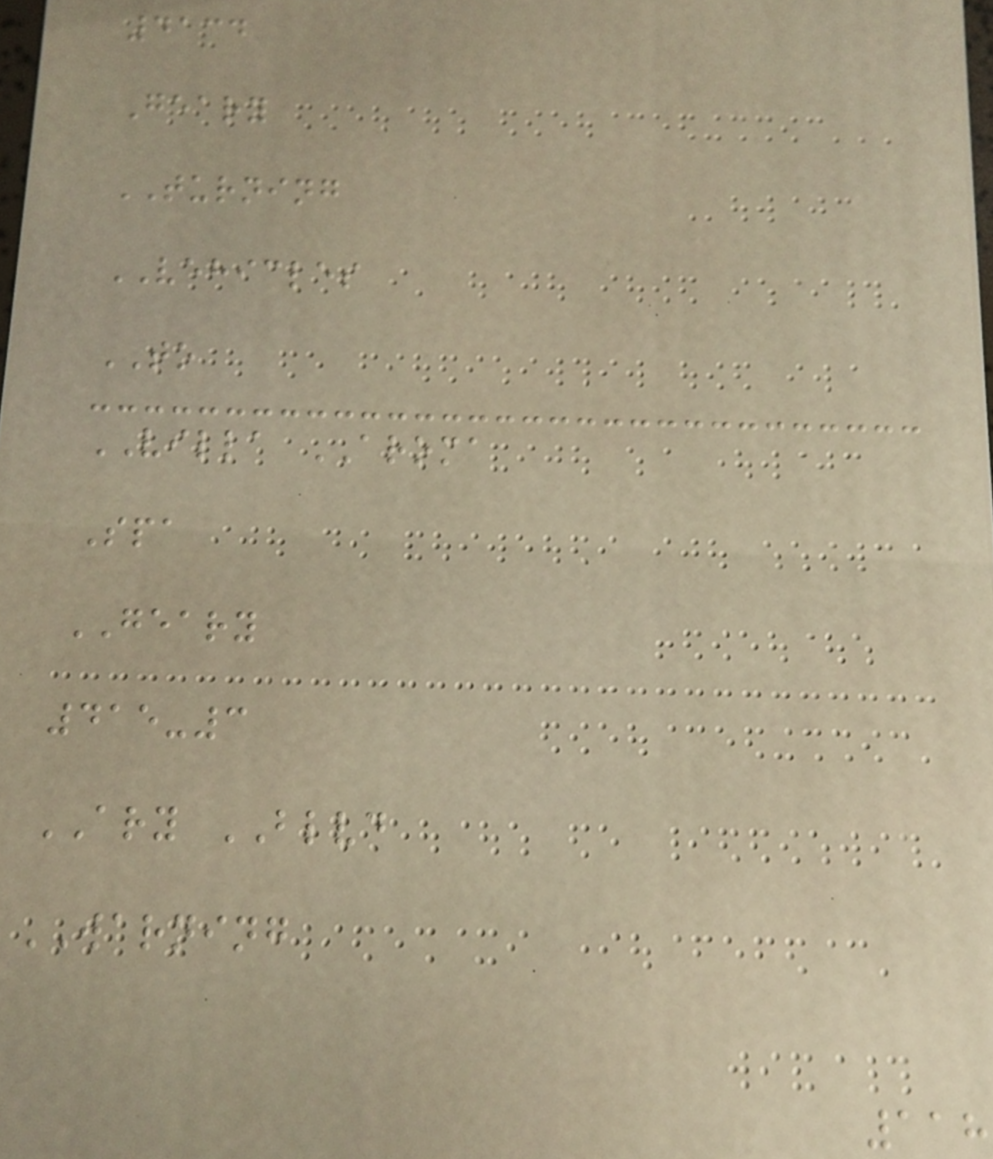4134
Geary
TURNING
VEHICLES
TO
VILLA AROMA
Spa
GEARY
415-3
ARY BLVD
WARNING
118
